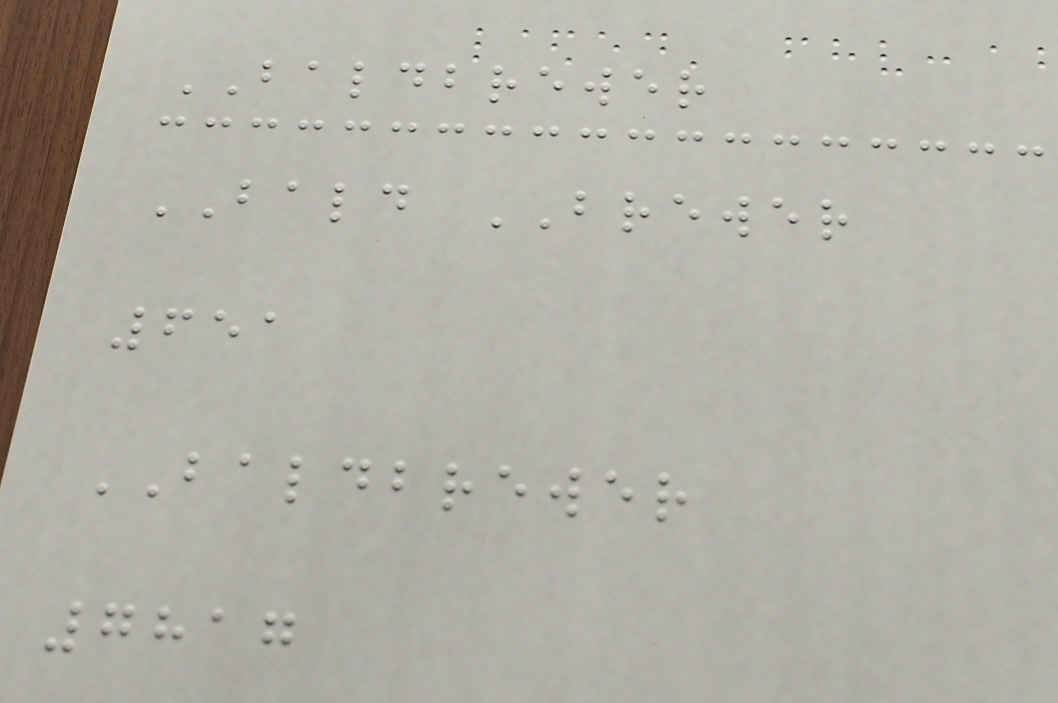BALDBREWER
BALD BREWER
651
BALDBREWER
7817
